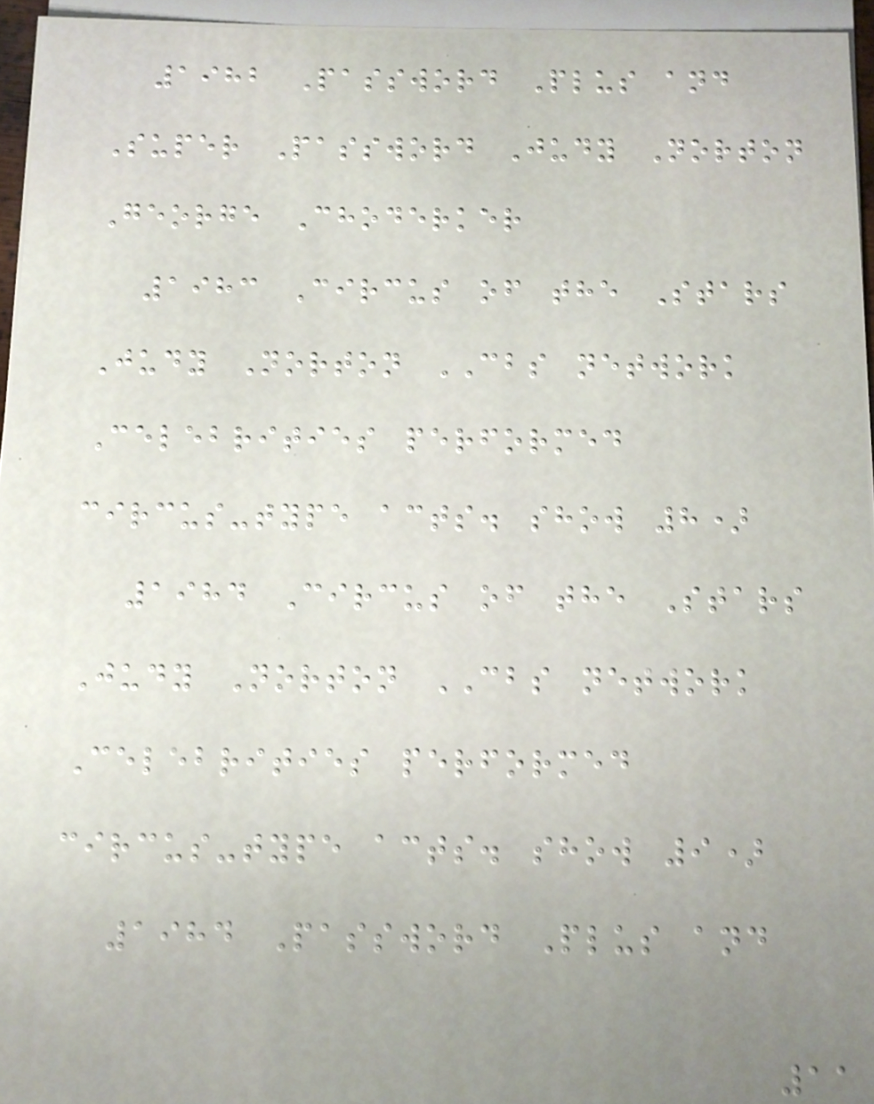1982 Password Plus and
Super Password Judy Norton
George Choderker
1983 Circus of the Stars
Judy Norton CBS network
Celebrities performed
circus-type acts. show 8)
1984 Circus of the Stars
Judy Norton CBS network
Celebrities performed
circus-type acts. show 9)
1984 Password Plus and
11
